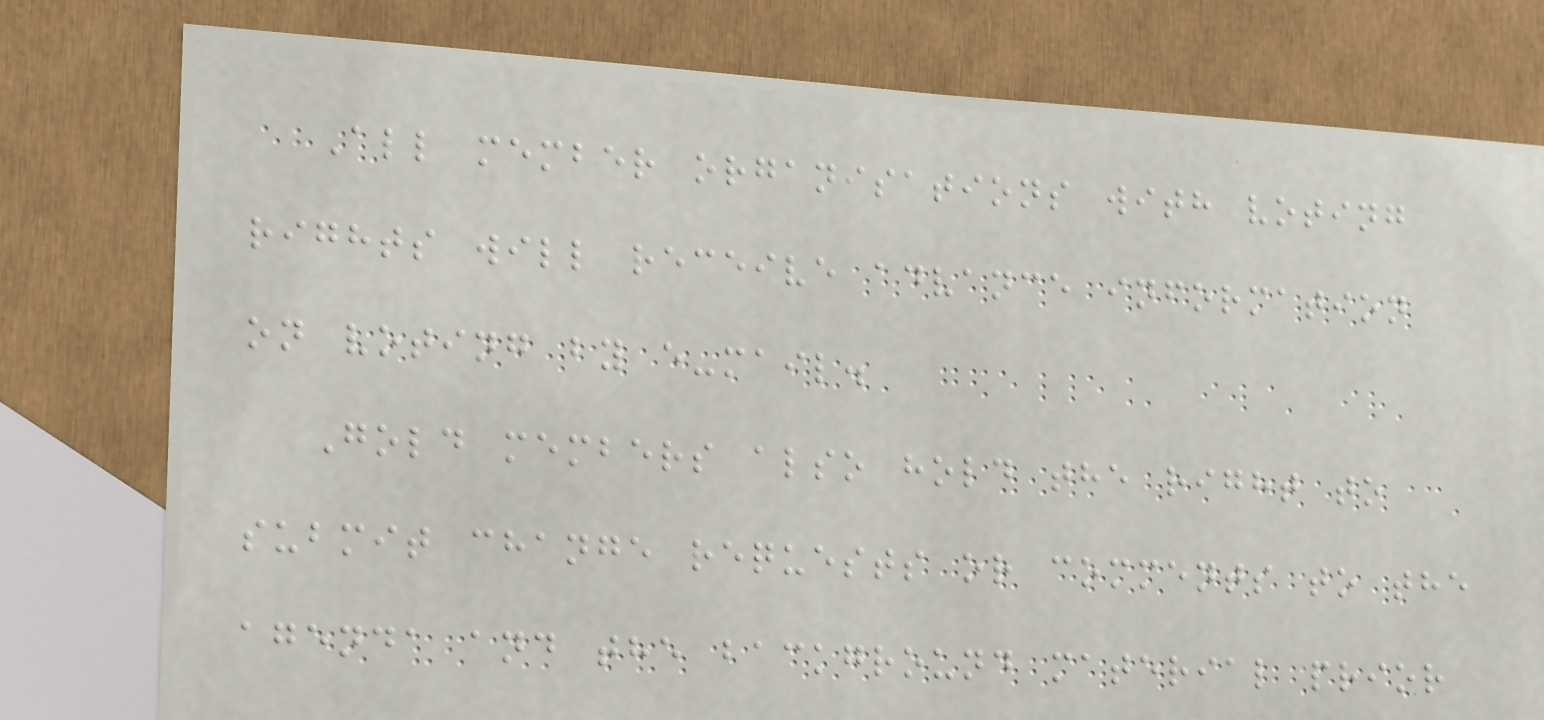All member organisations with voting
rights will receive advance information
on voting by e-mail.
Gold members also hold the right to
submit change requests or comments to the
agenda and the background material prior
